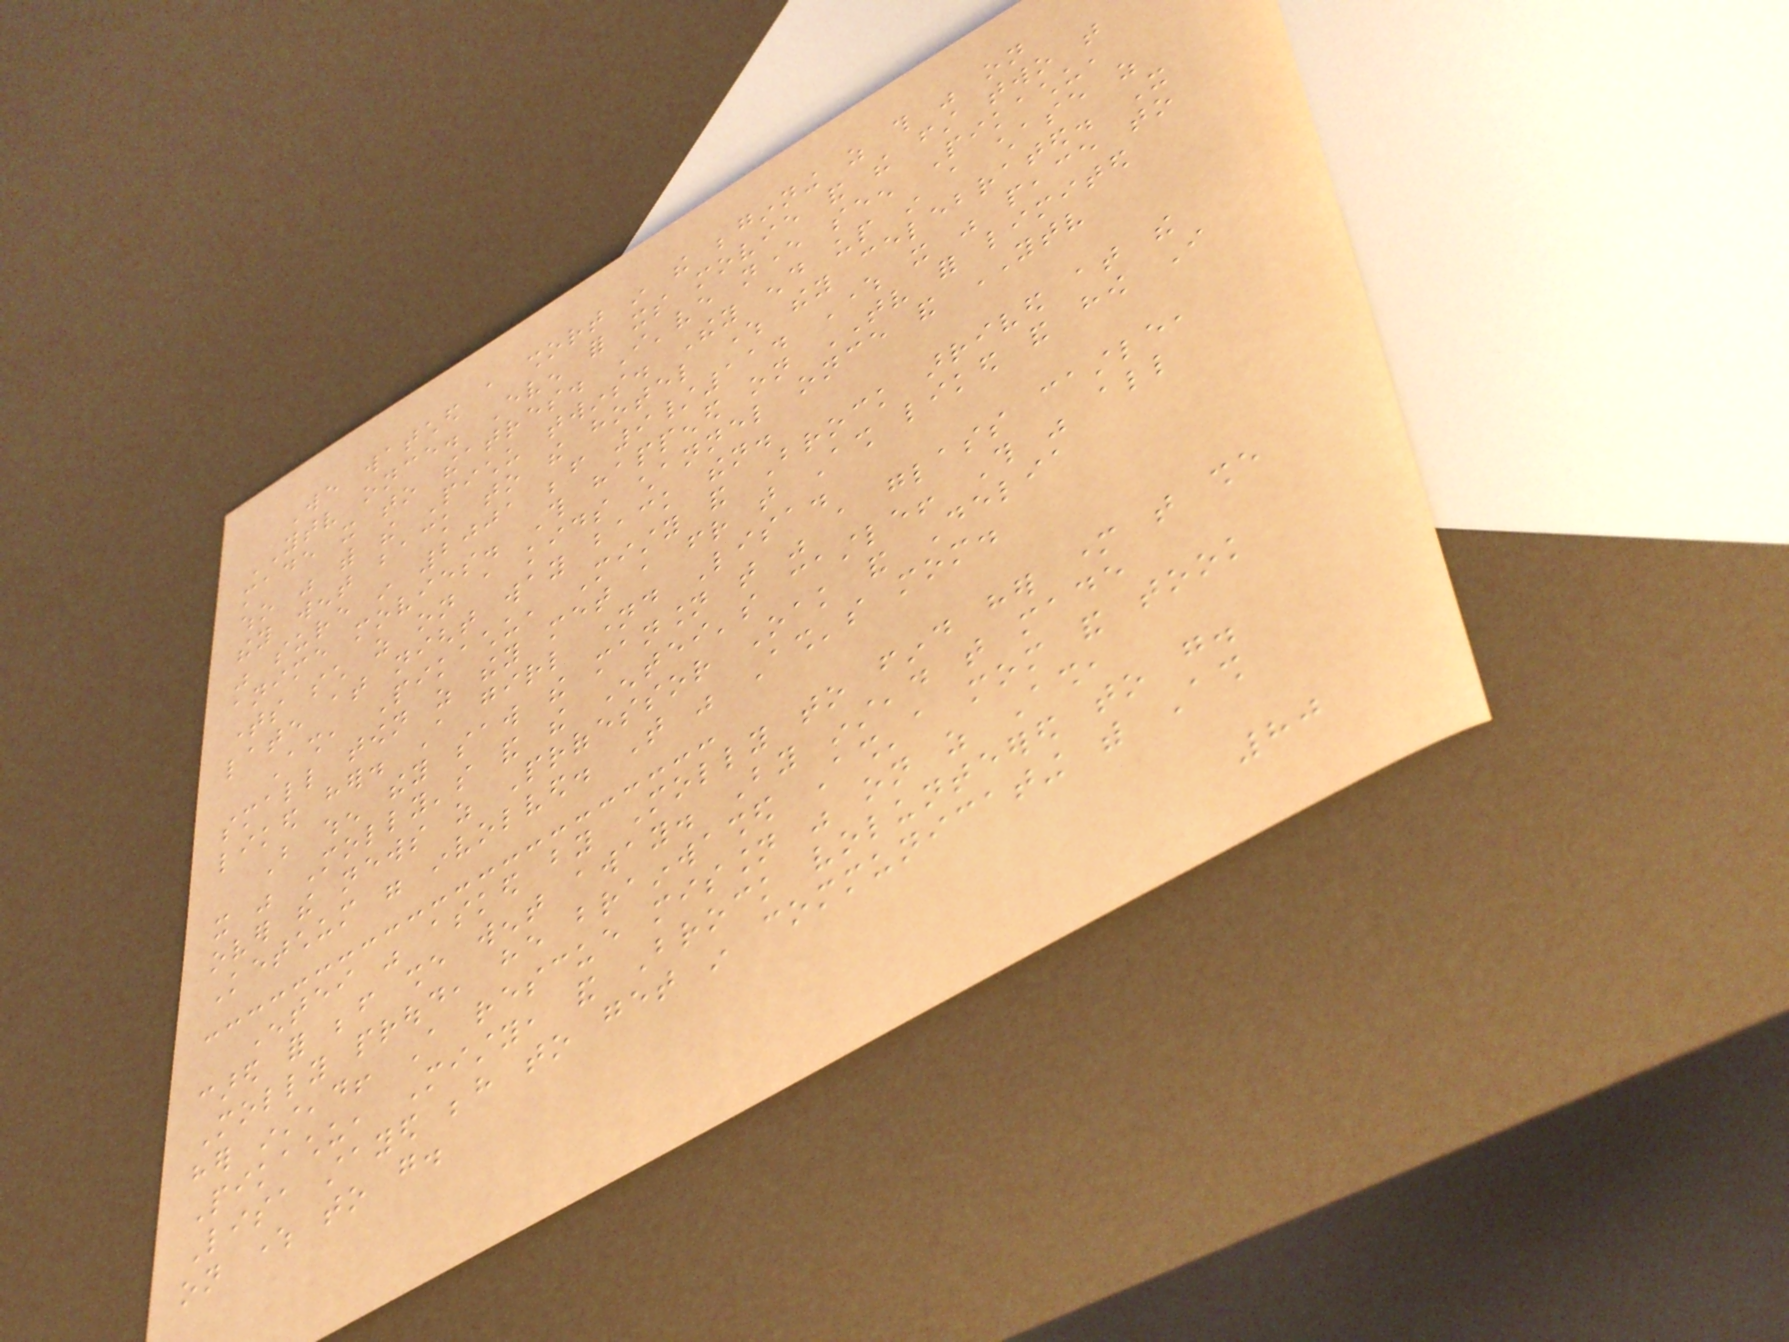We watched a short in the beginning as this was on
YTV once. Even for its movie and the first two that
made it to theatres. I've never seen Pikachu,
who was with the Pichu twins. They end up in a chase as
they went back to the hotel where they celebrated. It
was sure in 2001 before 9/11. Where it was peace to
anime movies. This happened on TV for limited
times such as on a kids channel once and YTV
late at night way back then.
Ash, Pikachu, Misty and Brock arrived at the
small town as they met a friend that Ash liked and how I
liked her. A girl named Lisa.
But when they saw the mansion that was a glass castle,
it was Molly's and the Entei's castle! This was all
over the news as Professor Oak and Delia
Ketchum were involved. That was Ash's mom.
Entei was asked by Molly to find her mother that she
cared for before she went away. By instead that made
Molly proud, he brainwashed Ash'a mom and took
her instead! A rescue mission was on as Ash,
Pikachu, Misty, and Brock volunteered to go.
Lisa stayed behind to get in communicating with Ash
on where to go.
80
